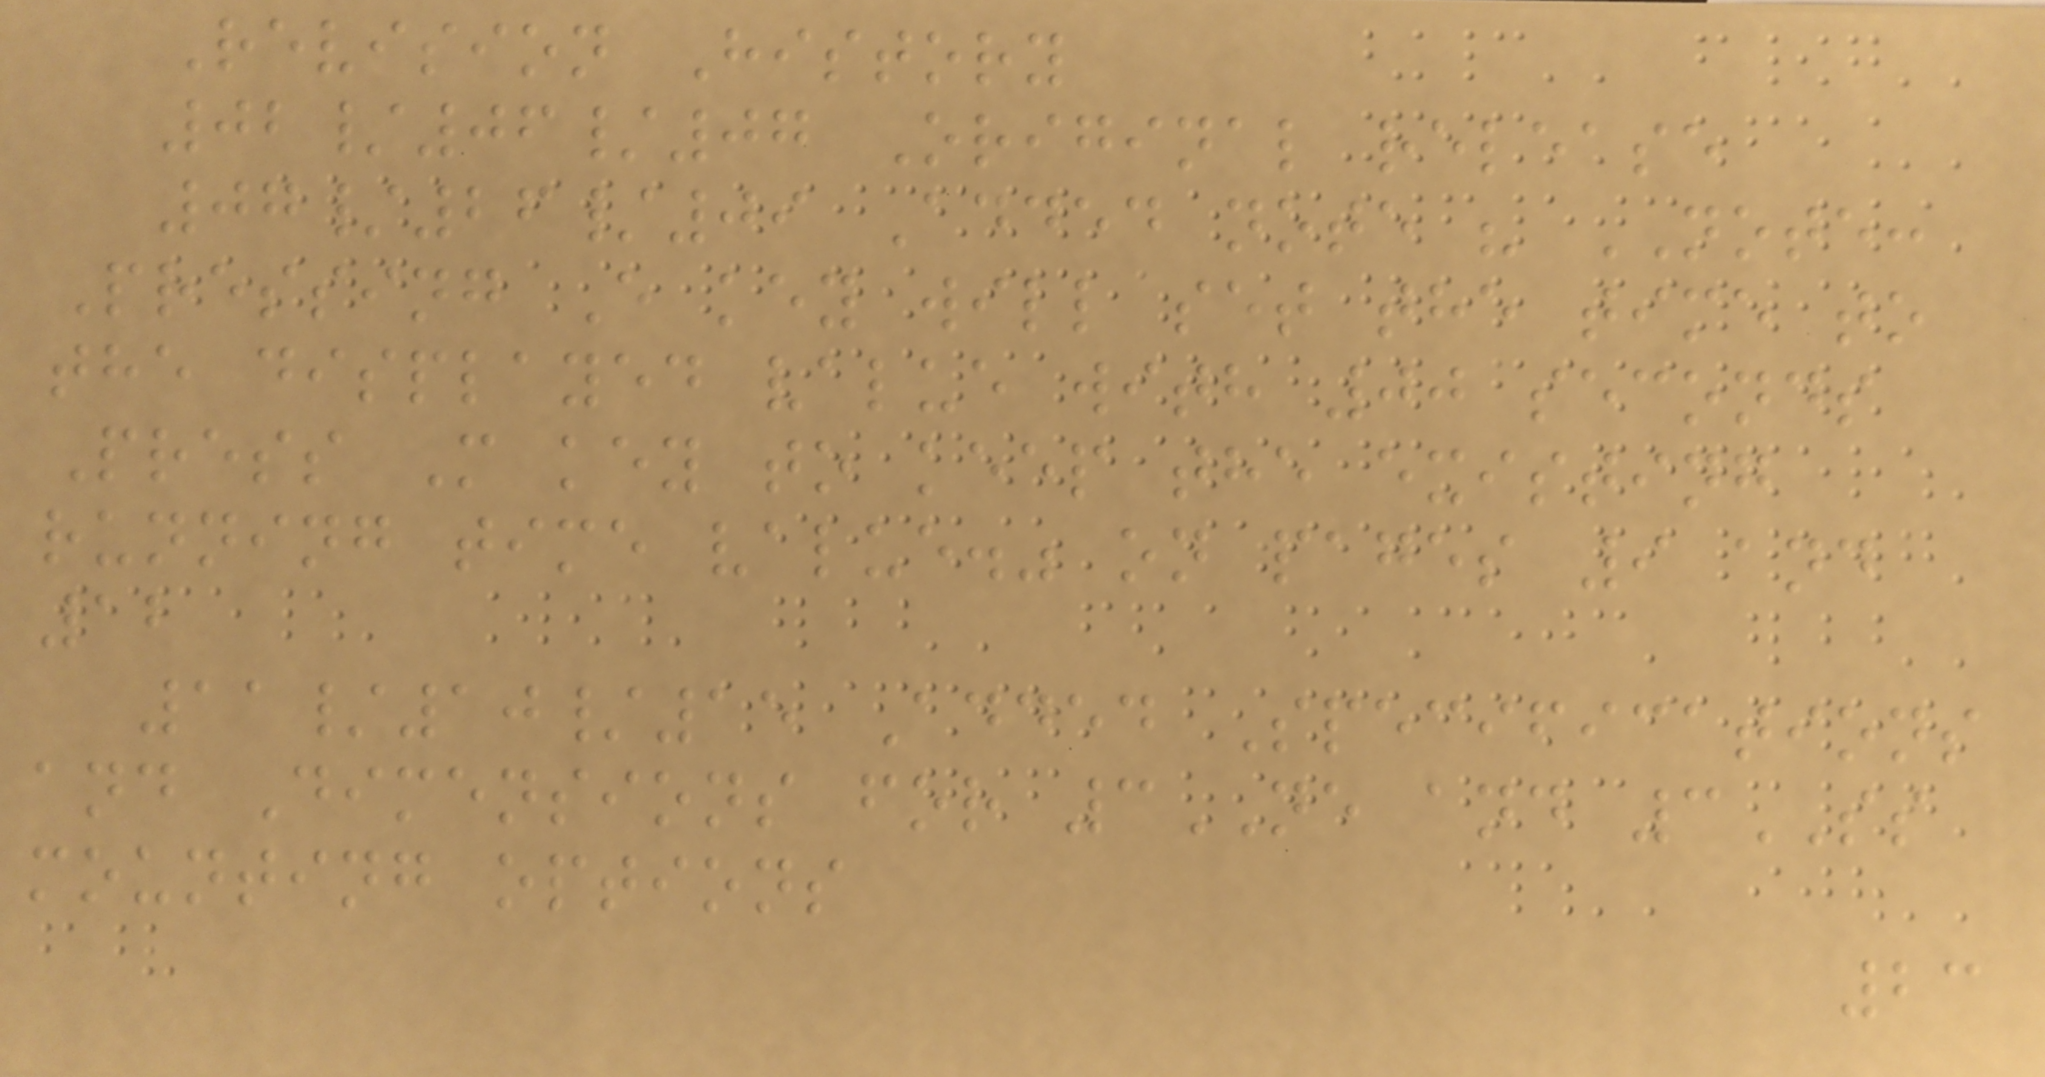Revision History
02/06/07 Original release
07/26/09 Added note " NOTE:
Pressing E key will set the time to
the displayed value with 00 seconds
Press M key to keep the existing
running time value." on pages 9 and
12
11/10/15 Added Specifications
and Dimensions for 3NE and 3SS
mounting options
23
